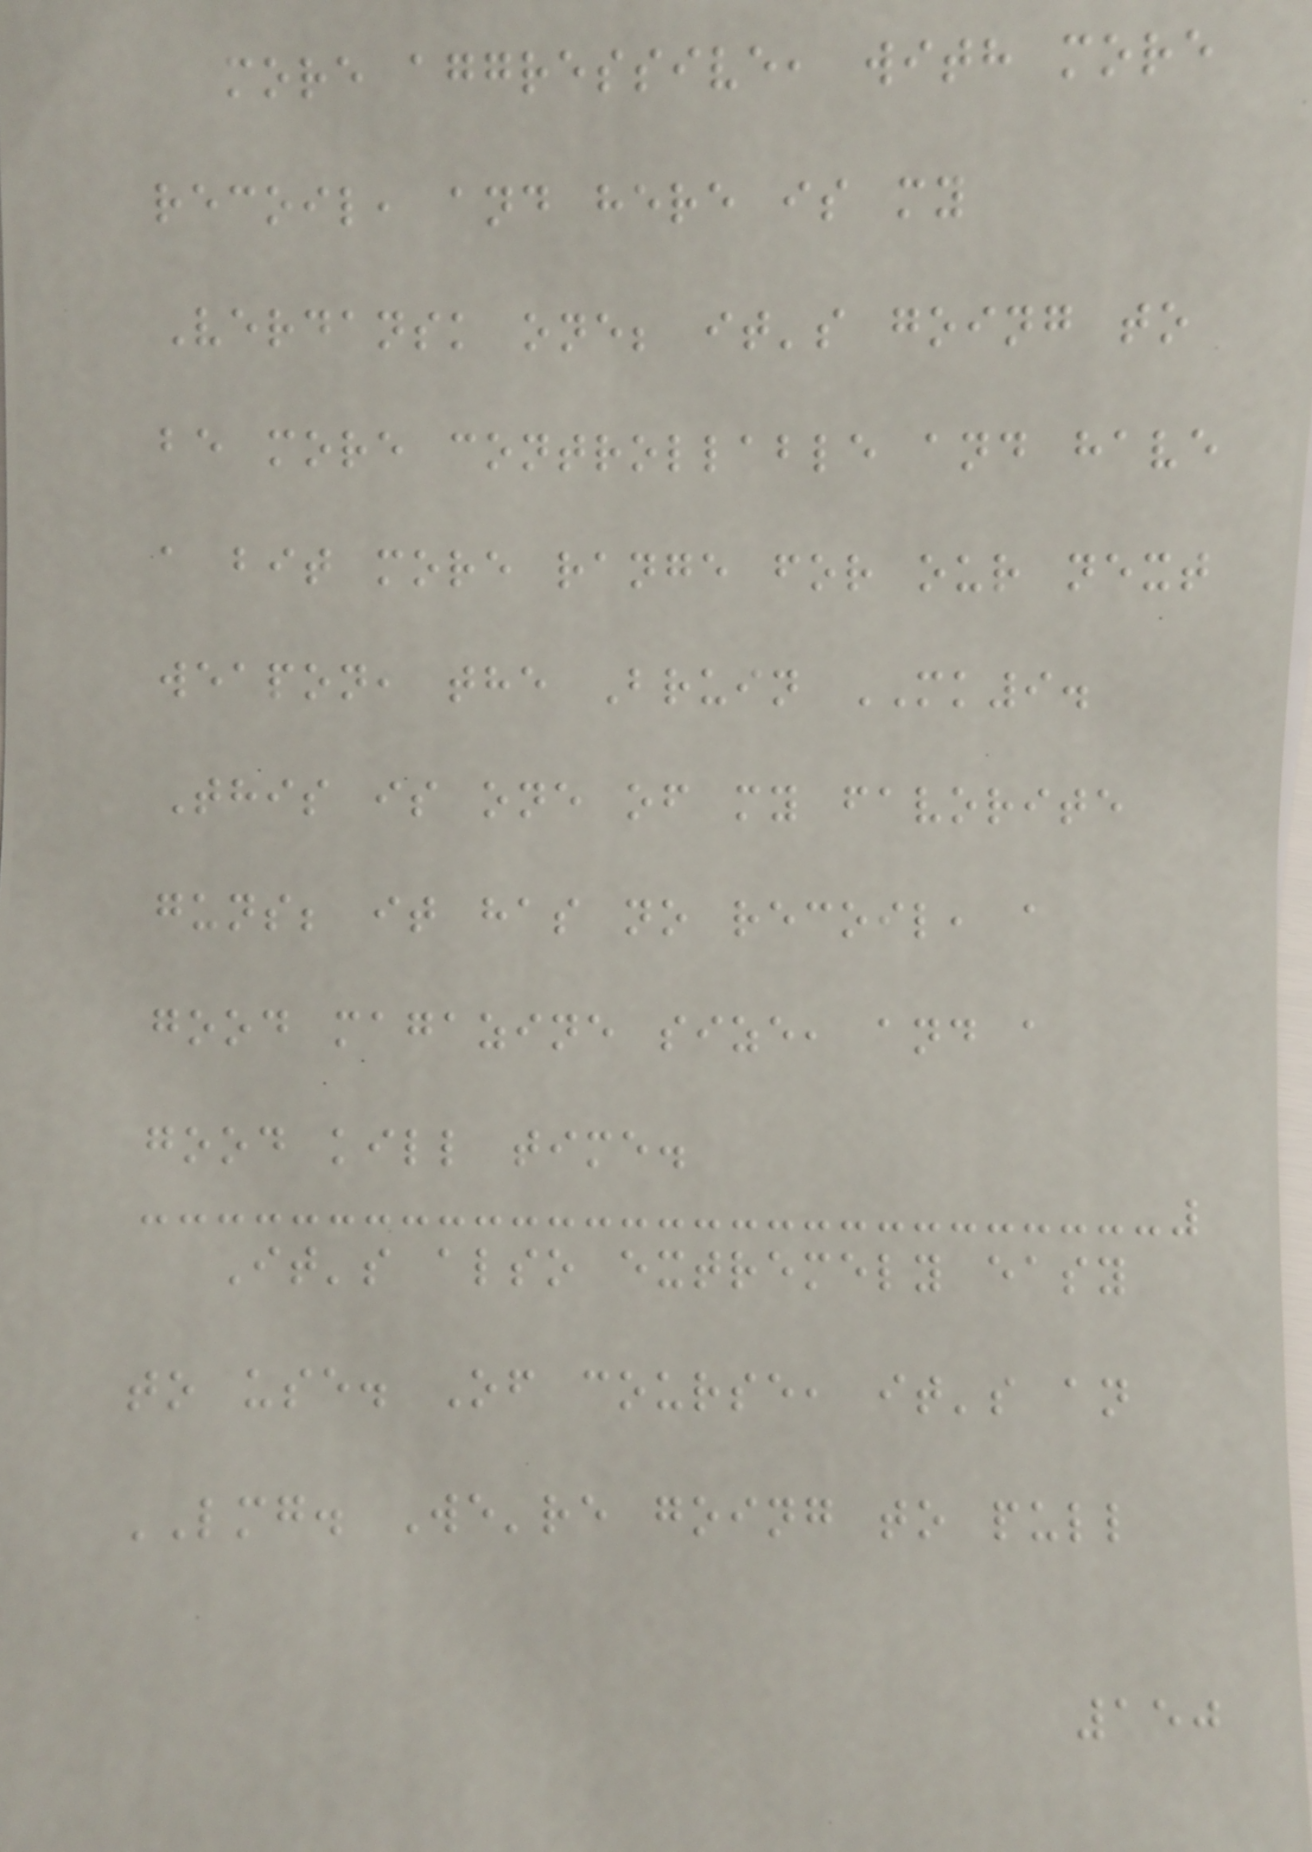more aggressive, with more
recoil, and here is my
Verdansk one; it's going to
be more controllable and have
a bit more range for our next
weapon, the Bruin MK9.
This is one of my favorite
guns; it has no recoil, a
good magazine size, and a
good kill time.
It's also extremely easy
to use. Of course, it's an
LMG. We're going to pull
150
